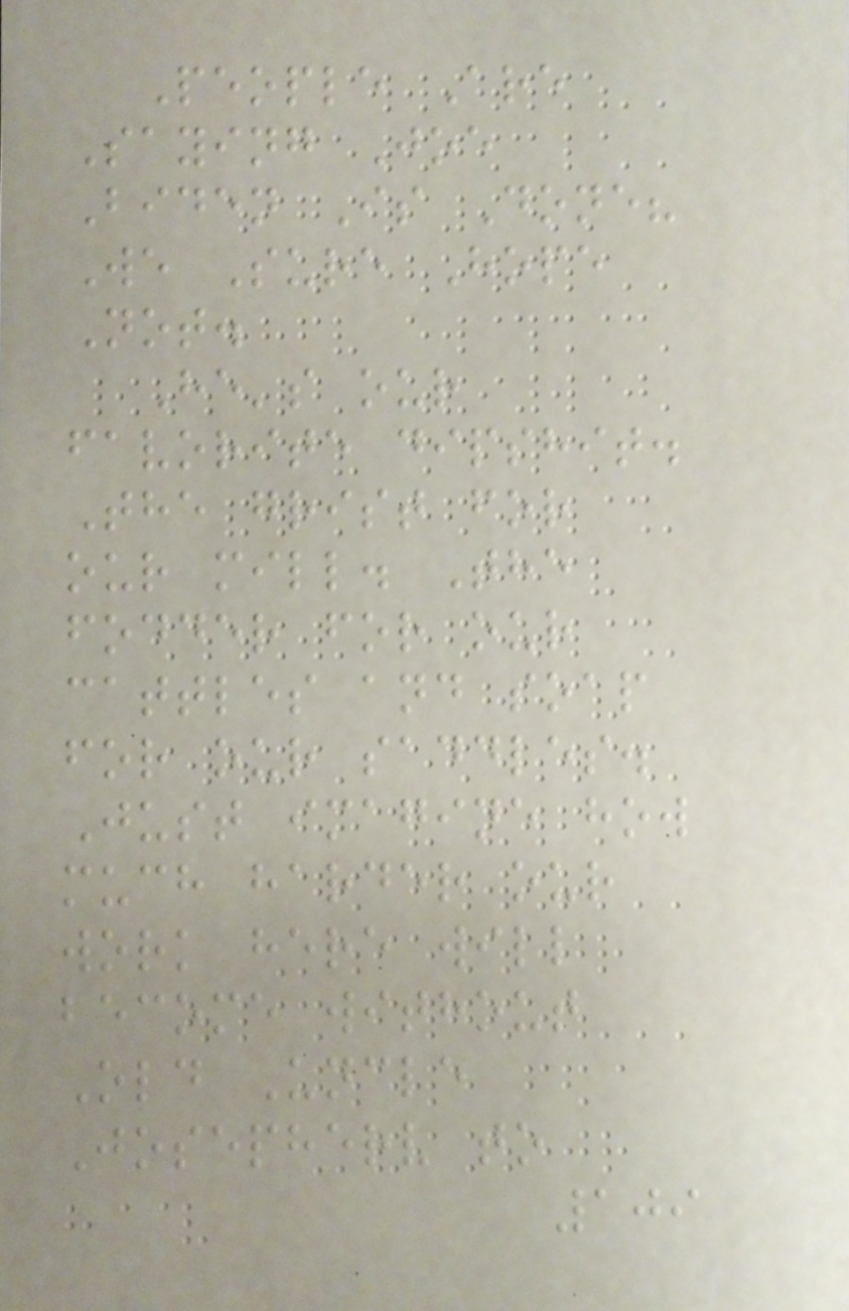People Are
Saying Joe
Biden Is Done?
We Sure Hope
Not.
He's our
favorite dipshit.
The grist for
our mill. The
fodder for our
cattles and soap
for our saddles.
Just imagine how
much harder our
work here will
become without
Old Uncle
Josepherv to
109
